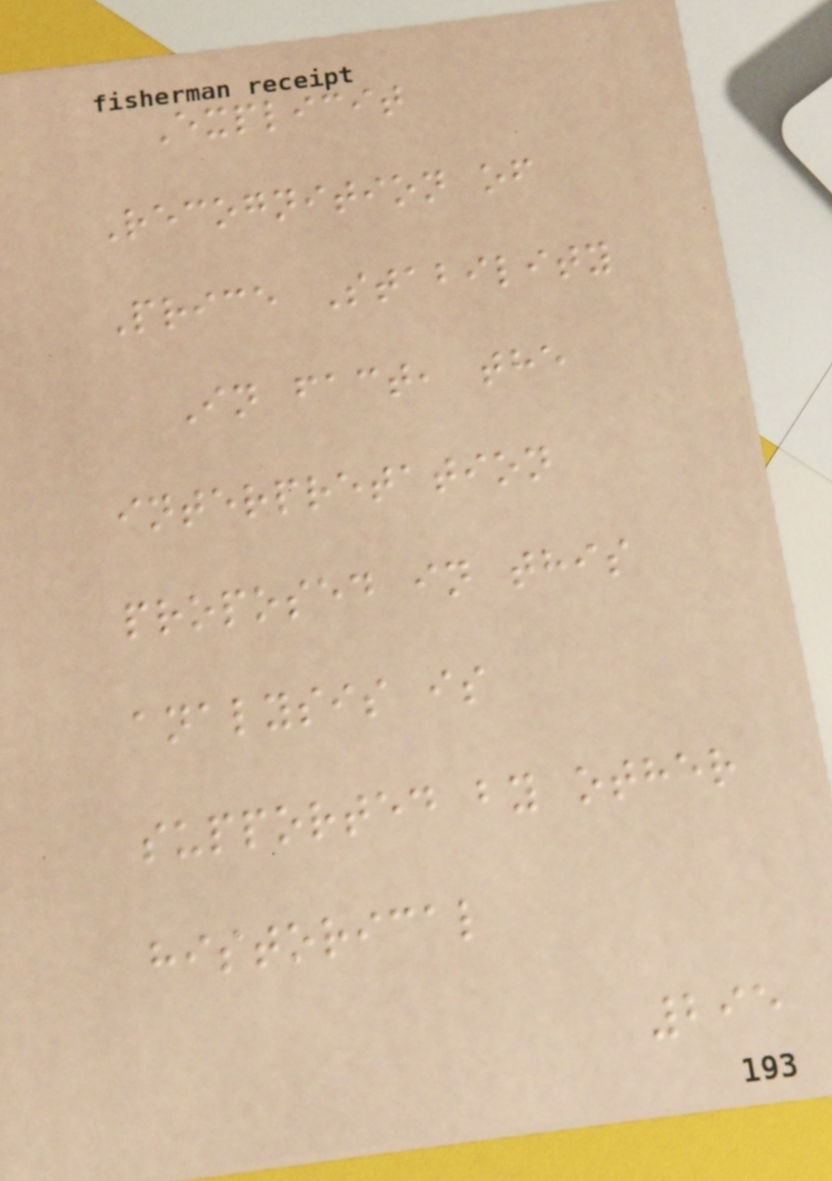Explicit
Recognition of
Price Stability
In fact, the
interpretation
proposed in this
analysis is
supported by other
historical
295
